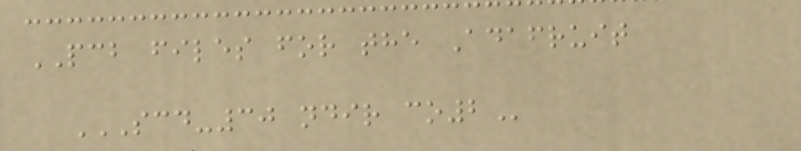PCB files for the Adafruit
SCD-30 NDIR CO2
